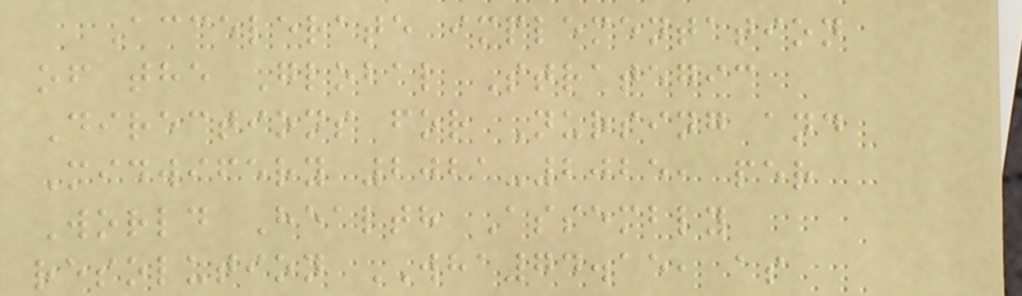Accelerate implementation
of the Global Strategic
Directions for Nursing and
Midwifery 2021-2025, per
World Health Assembly
resolution WHA74.15, as
